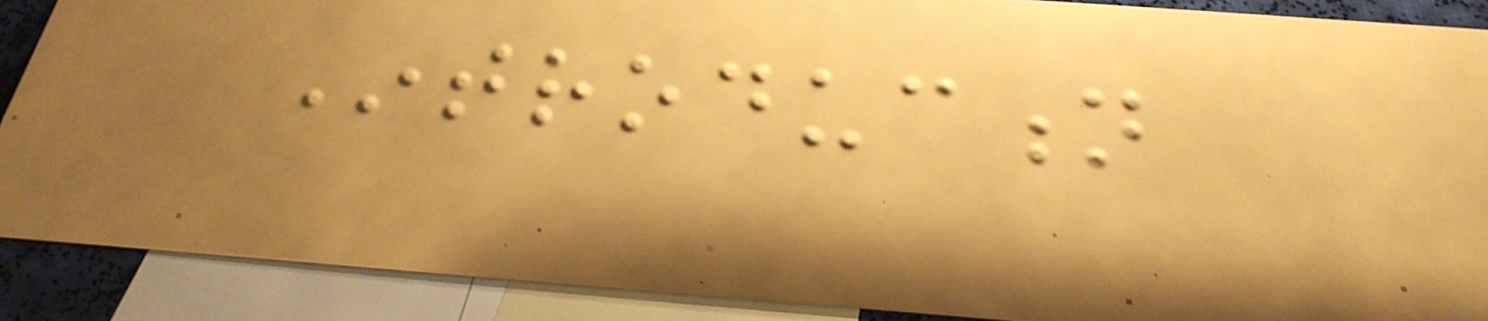Introduction
